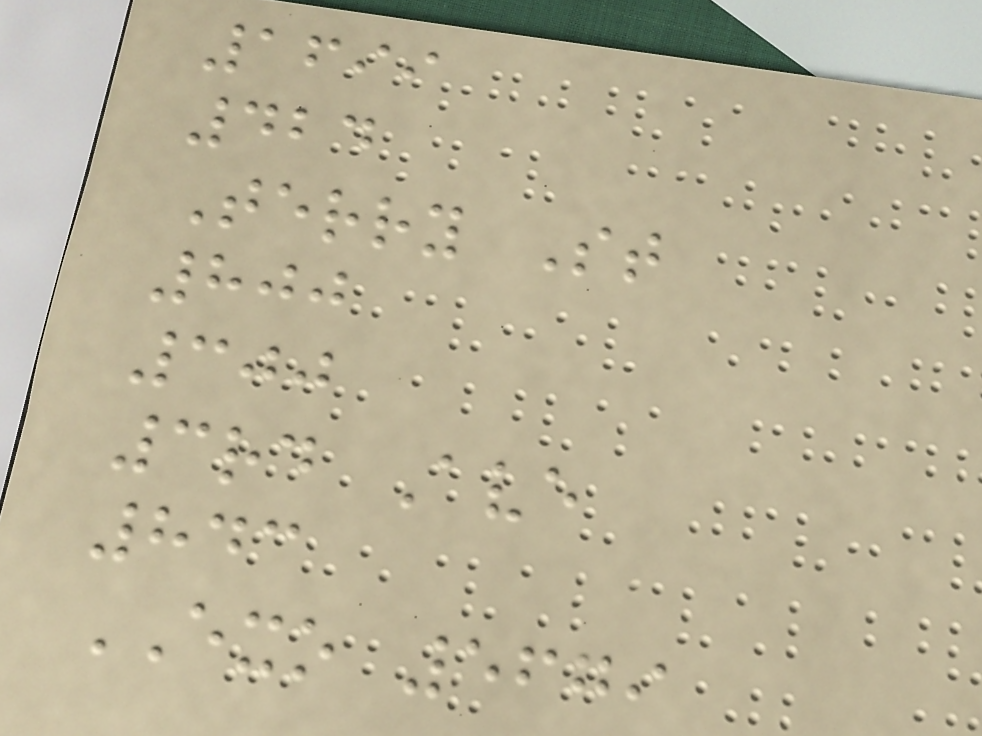1699
424
Terry St
800
300
3rd Ave
843
EXO 5679
